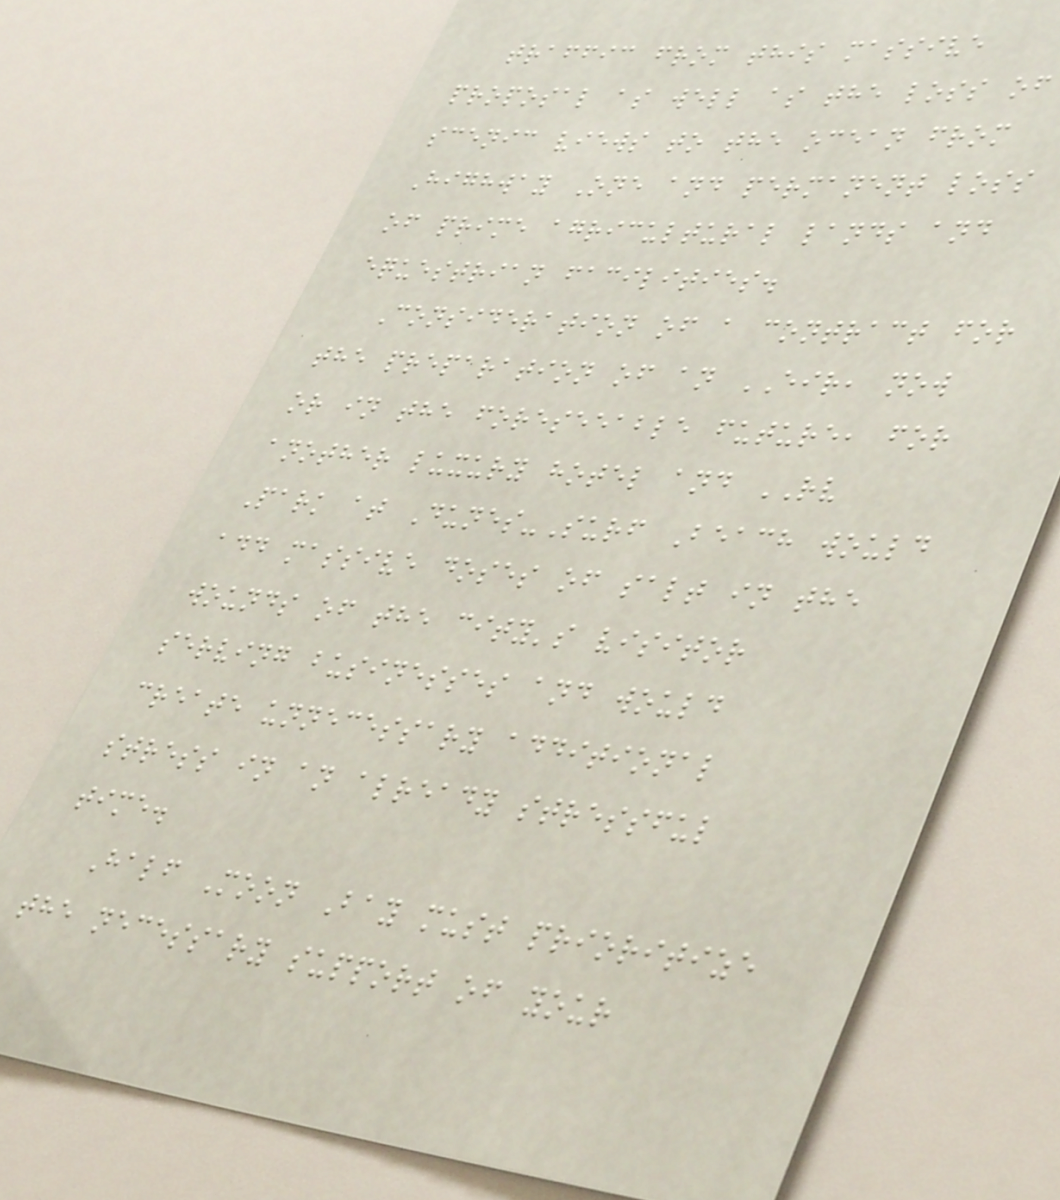traffic from this massive
proposal as well as the loss of
scenic views to the ocean from
Highway One and permanent loss
of prime agricultural lands and
equestrian facilities.
Consideration of a contract for
the preparation of an EIR, now
or in the foreseeable future, for
another luxury hotel and RV
Park at Dunes-Surf Beach would
add massive doses of salt in the
wounds of the city's visitor
serving businesses and would
create unnecessary additional
stress in an already stressful
time.
Half Moon Bay must prioritize
the necessary support of your
